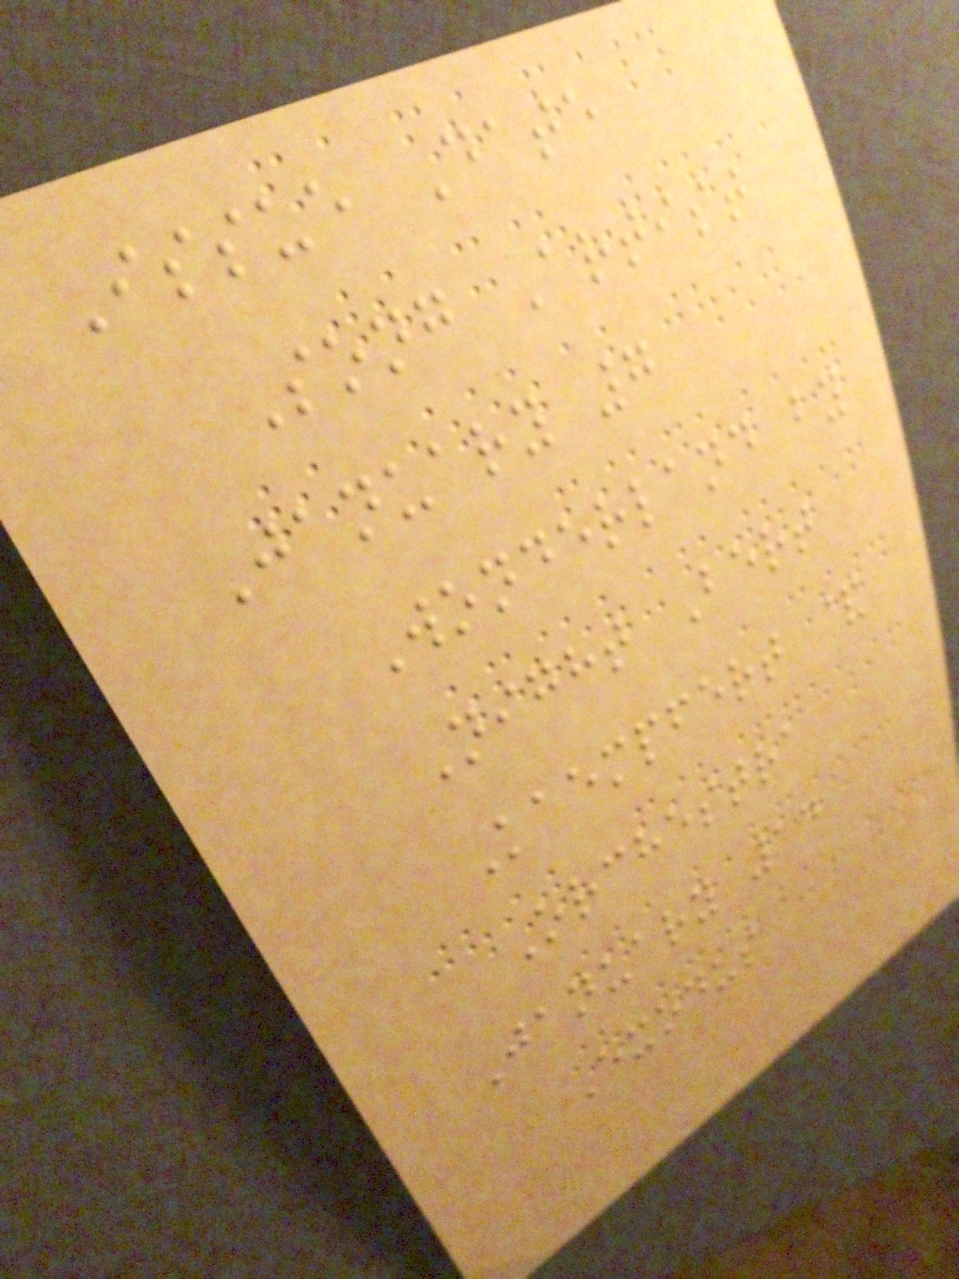Issue Date
Song Artist
January 7
Wonderland by
Night Bert
Kaempfert &
Orchestra
January 14
Exodus
